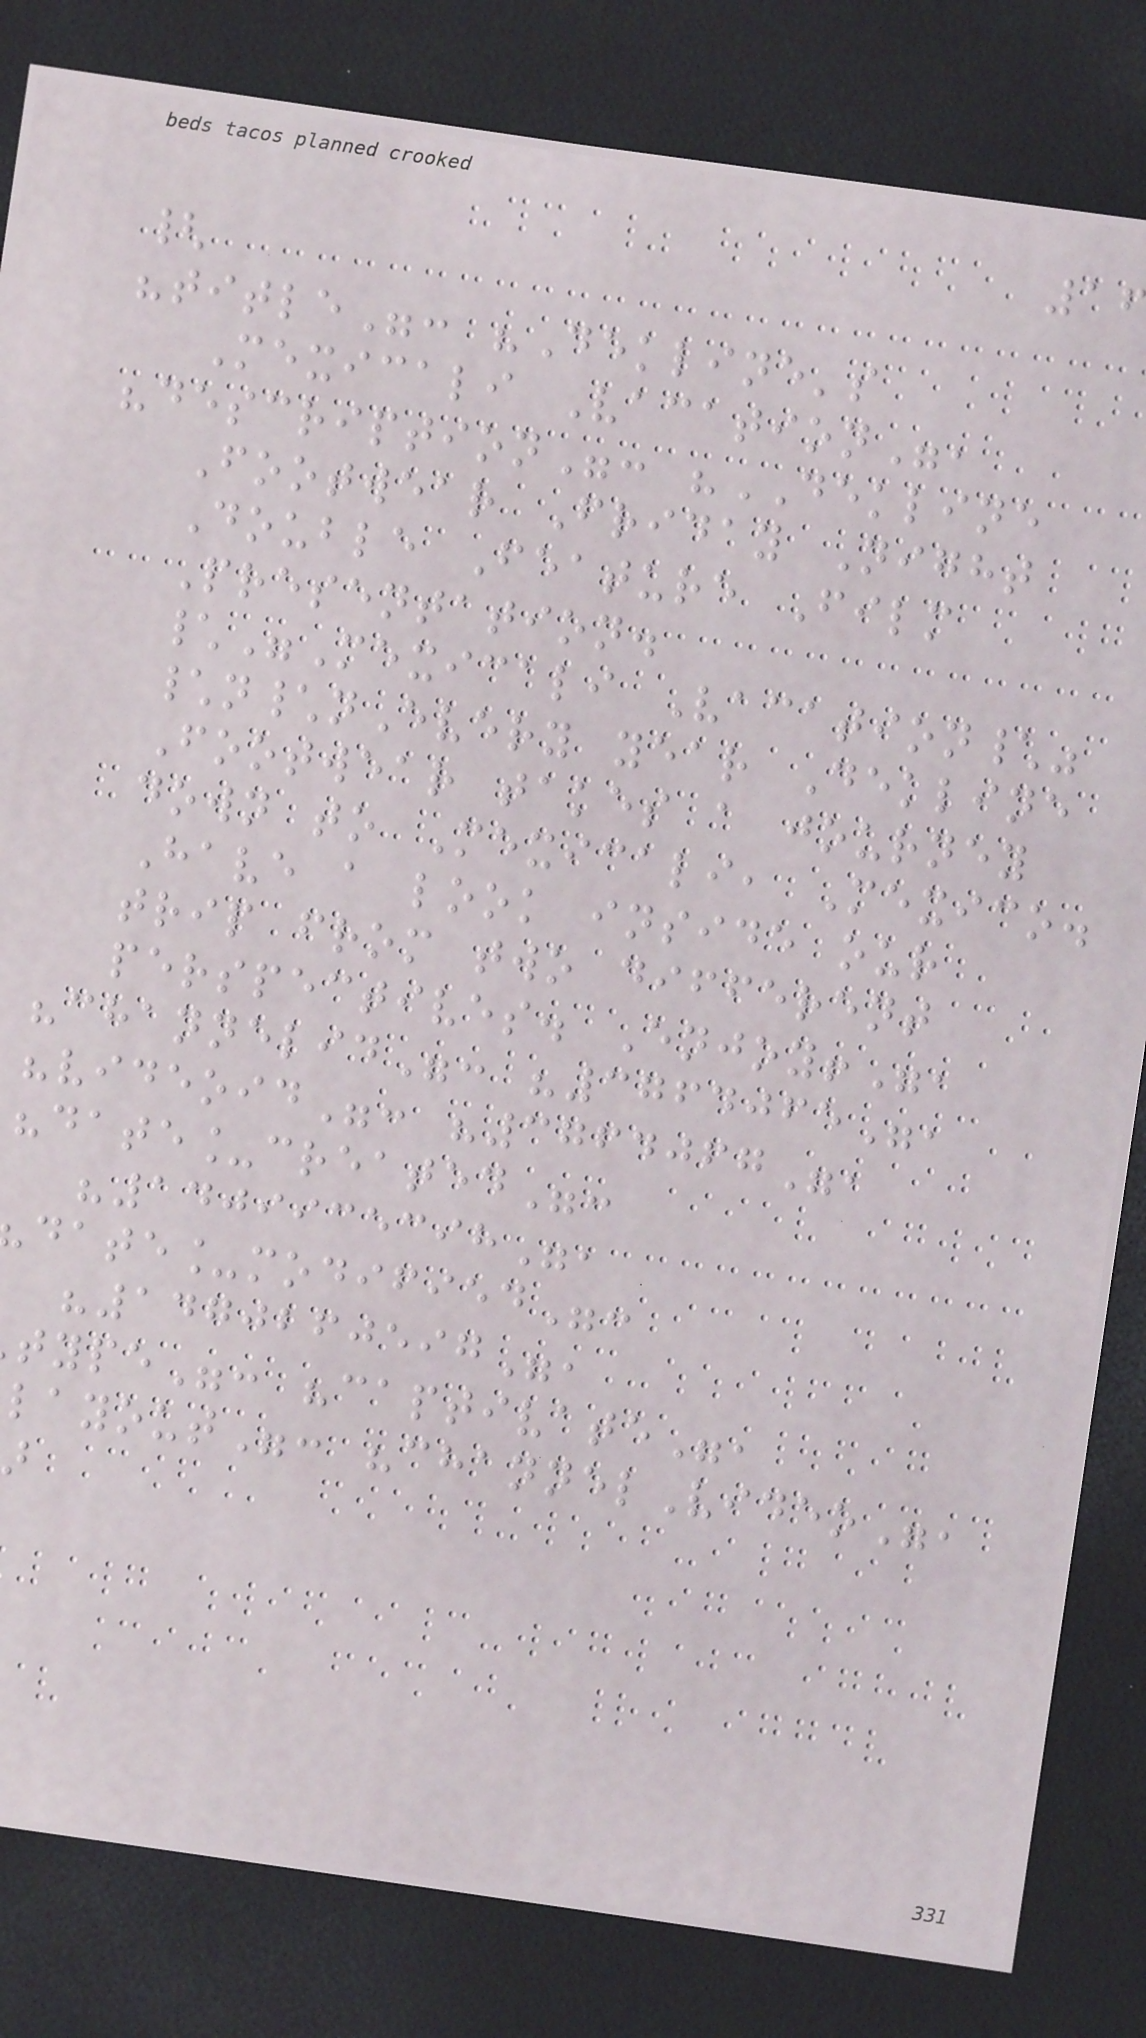{
"title": "Dekline's
Mexicali Vacation",
"description": "DEKLINE
Footwear Friday Night
Double Feature Film
Presentation.
\"Mexicali Vacation\"
\n\nEvery year Dekline
Footwear takes a journey
down to Mexicali, Mexico.
Have a look inside our
trip from two different
perspectives. Enjoy!",
"channelid": "3764065",
"videoid": "3764067",
"date_created":
"1409935398",
date_modified":
"1470260597",
type": "captivate",
layout": "channelVideo",
